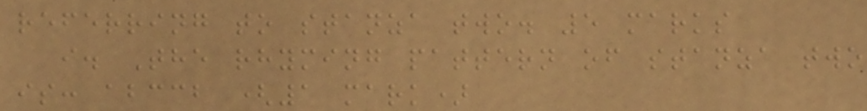referring to stanza two. 5 marks
i. The rhyming pattern of stanza two
is: abccb (1 mark)
